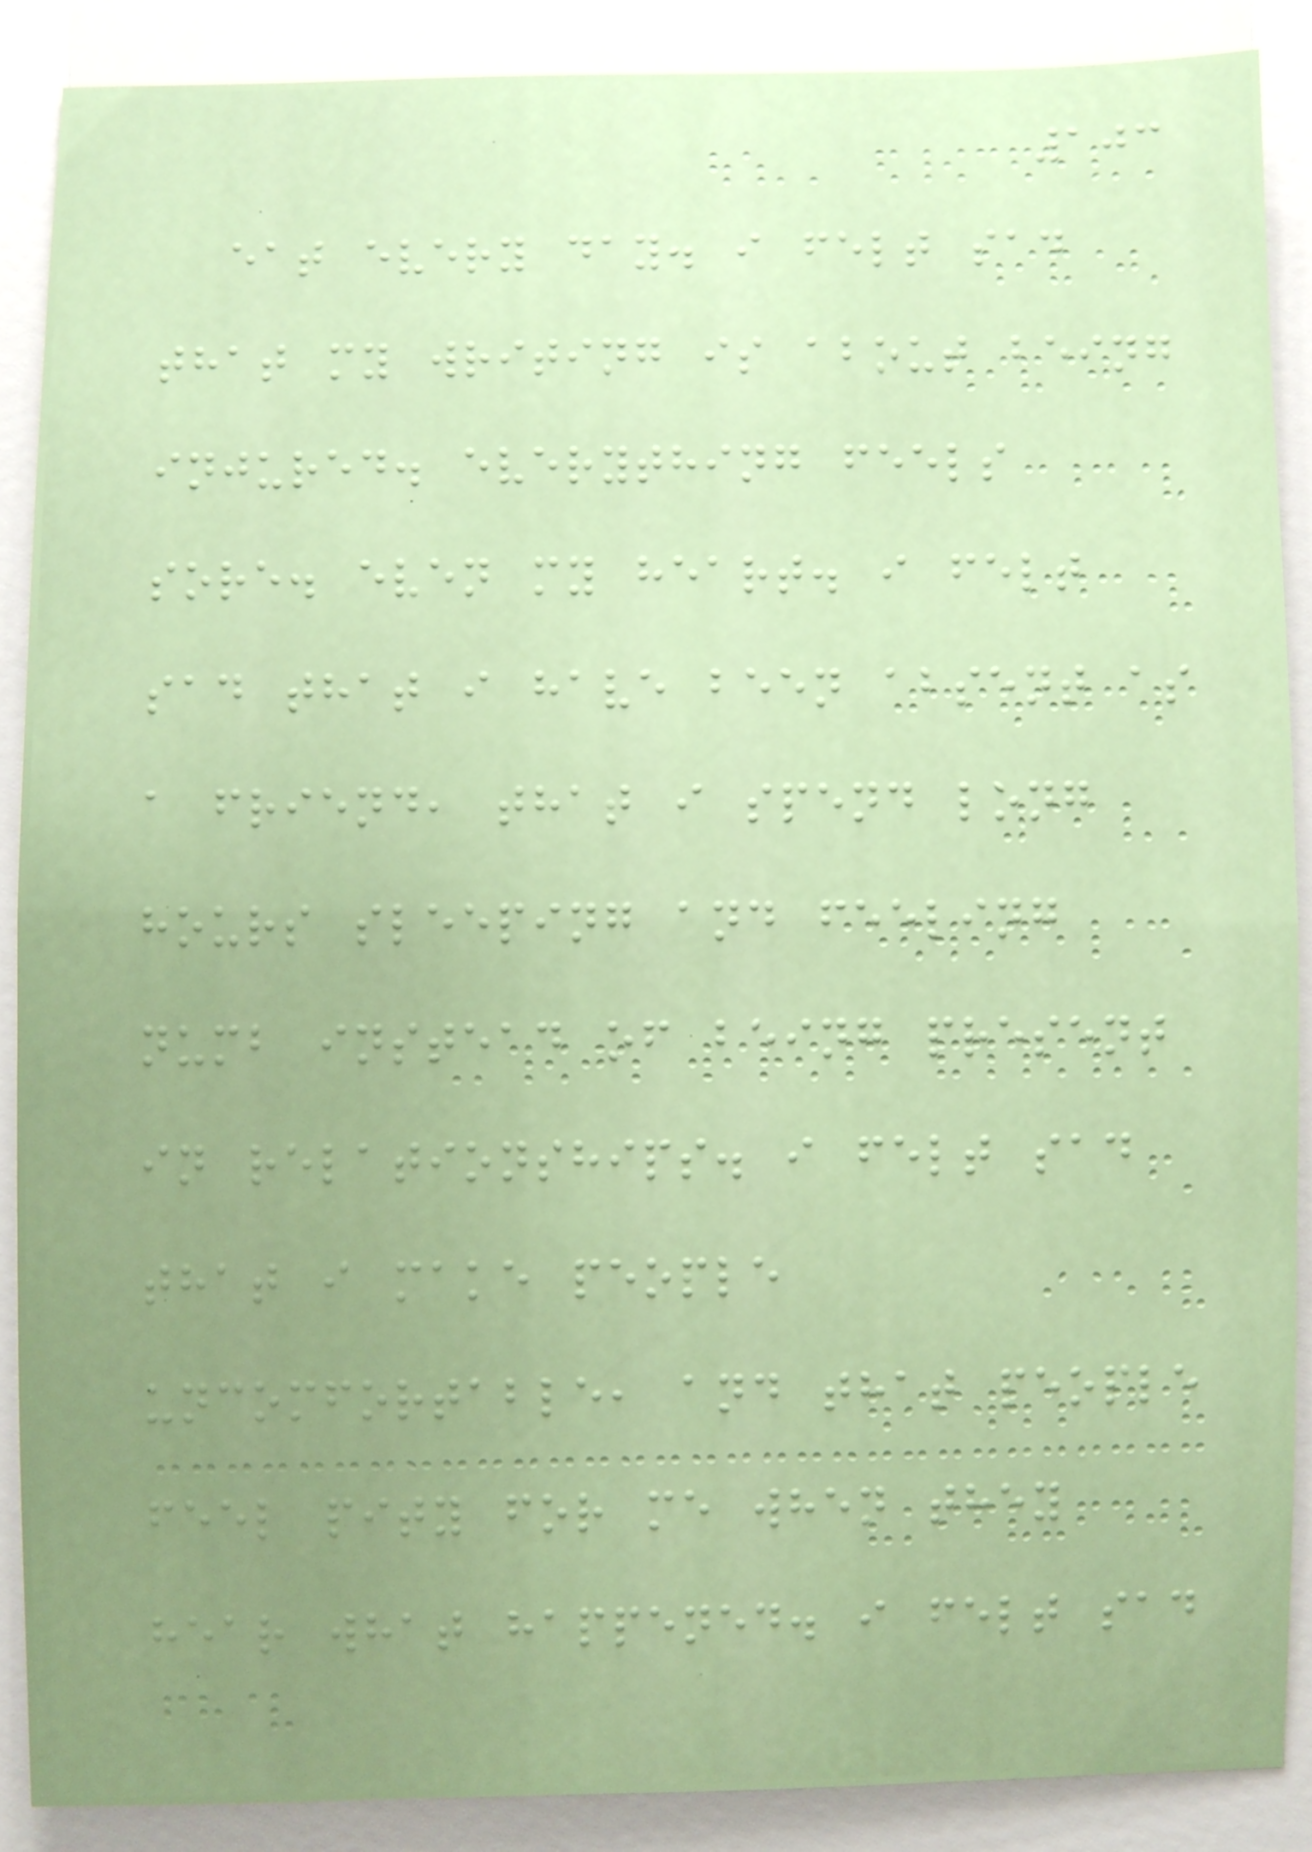103
eat every day. i felt sad
that my writing is about being
injured. everything feels
sore. even my heart. i felt
sad that i have been absent as
a friend, that i spend long
hours sleeping and feeling
numb instead of being present
in relationships. i felt sad
that i make people
uncomfortable, and that people
feel pity for me when they
hear what happened. i felt sad
